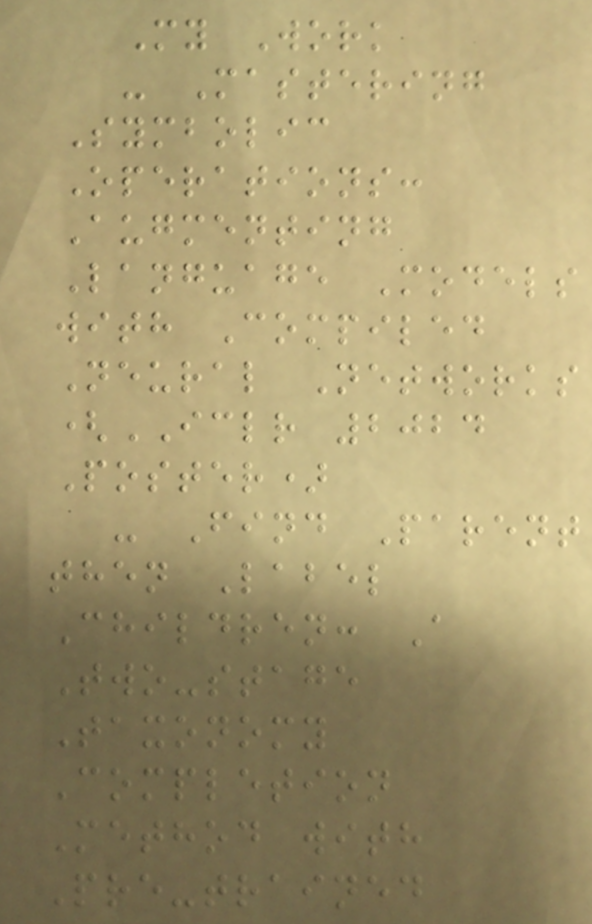My Work
- Mastering
Symbolic
Operations:
Augmenting
Language Models
with Compiled
Neural Networks
(ICLR 2024
Poster)
- Find Parent
then Label
Children: A
Two-stage
Taxonomy
Completion
Method with
Pre-trained
